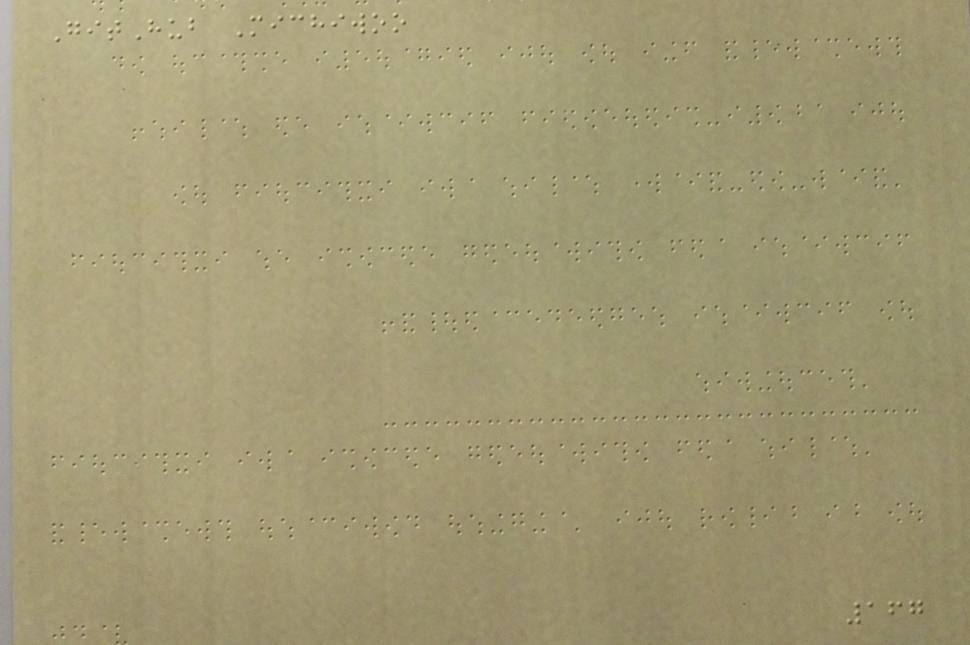GitHub Michiwoo
167
